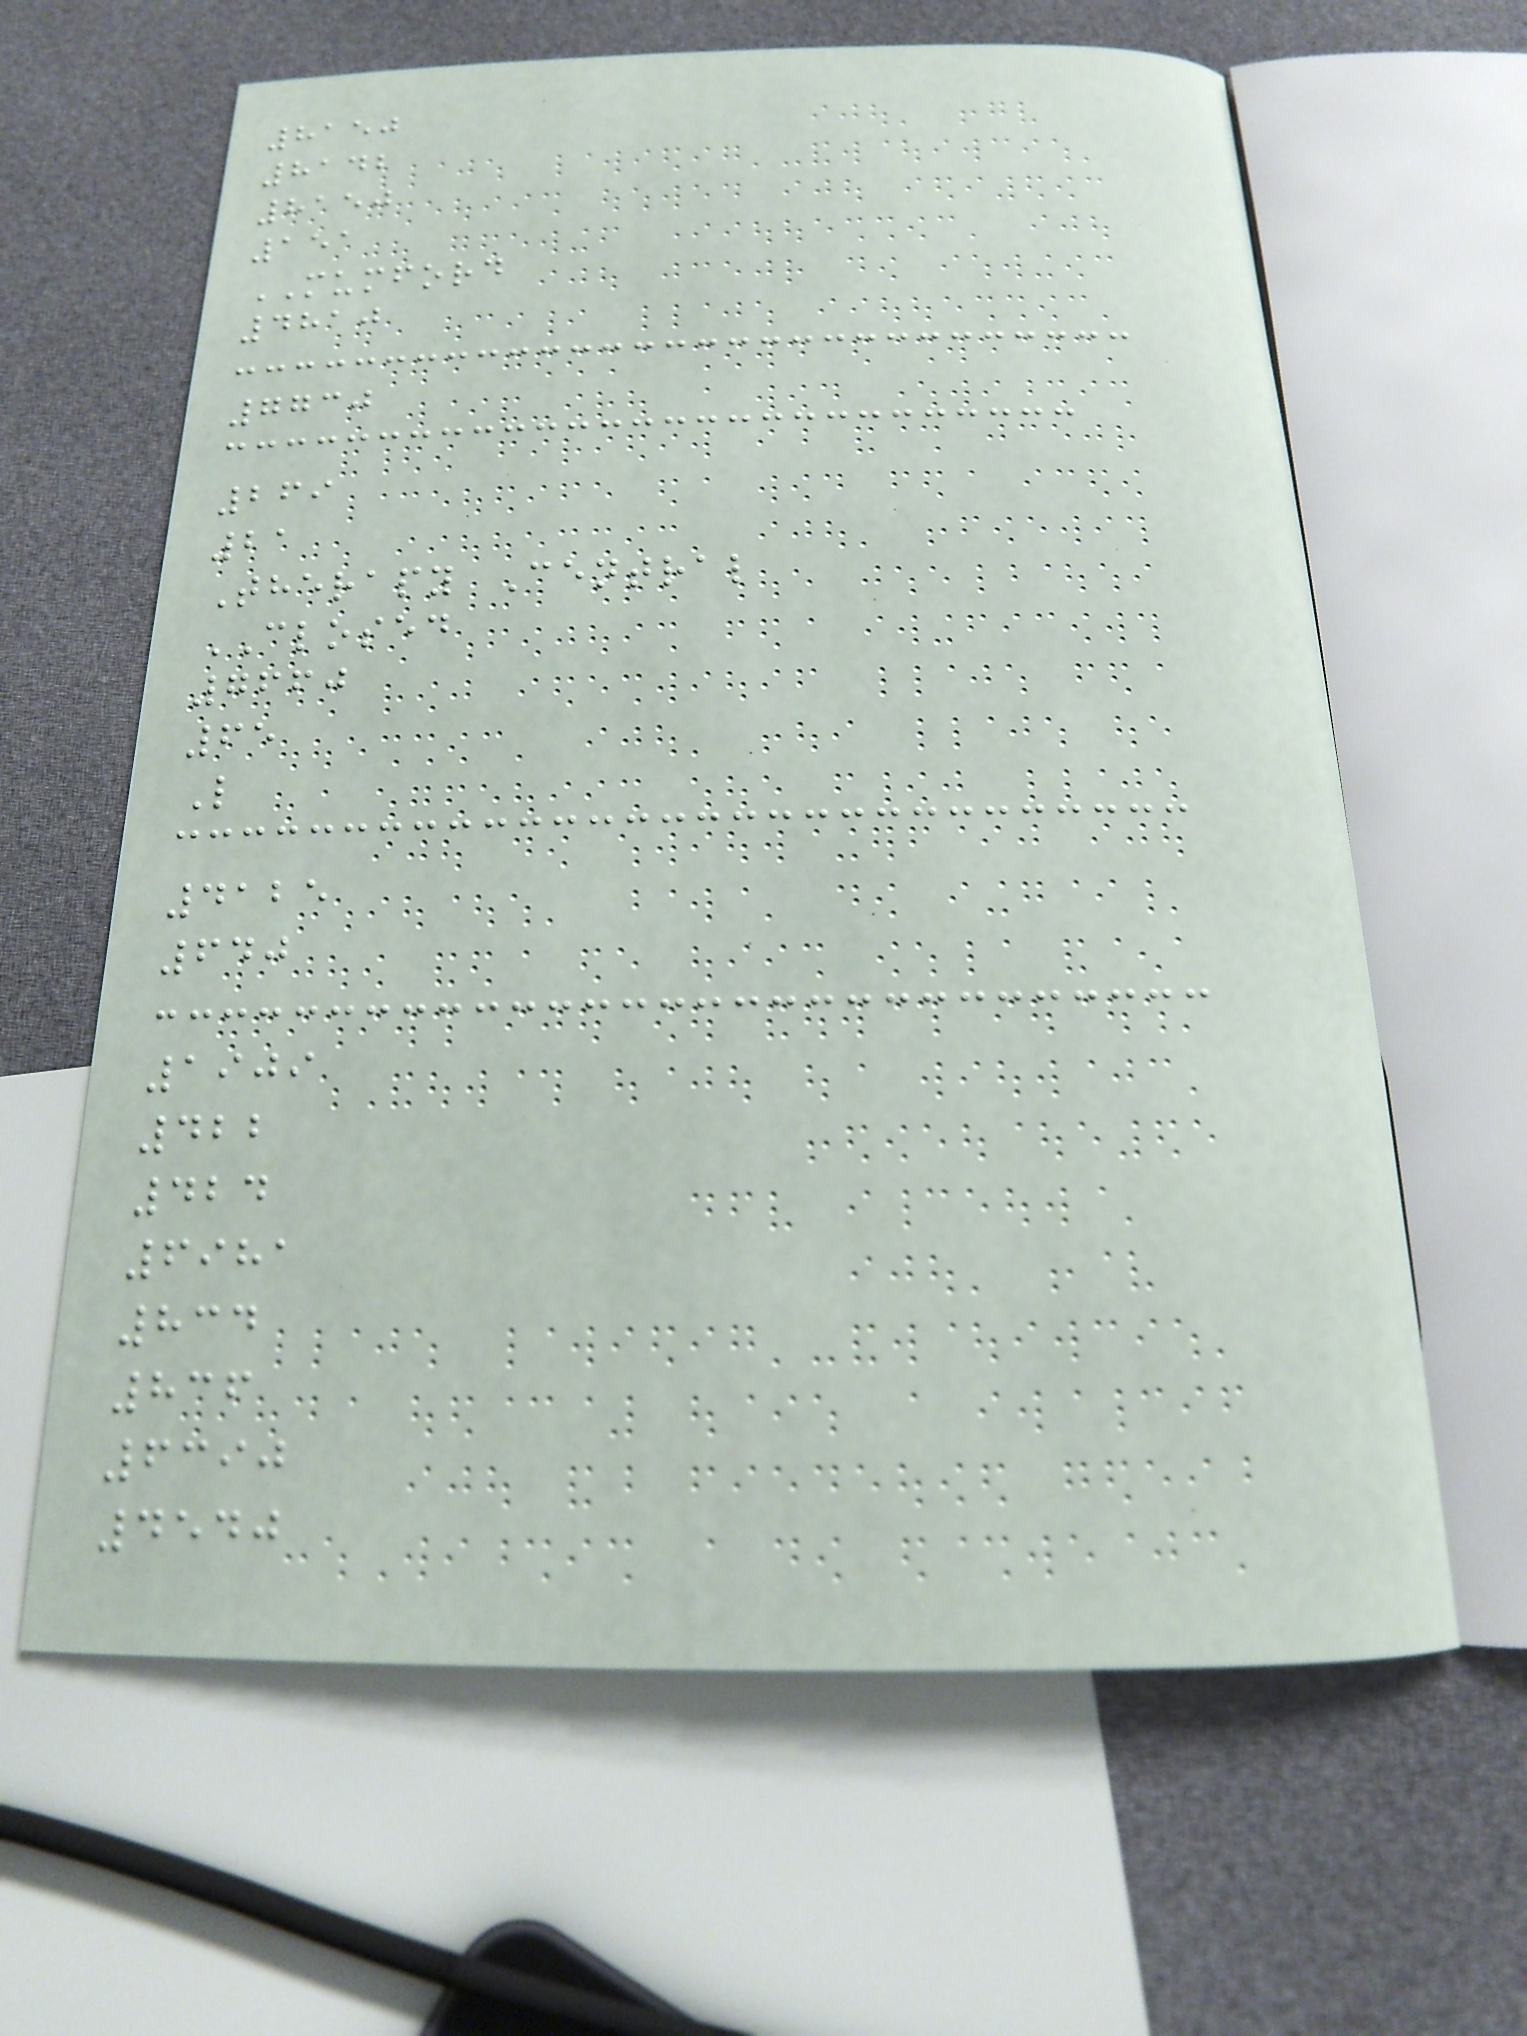8150
8142
8150
151
MUMFORD
4810
7730
269
21
Therapy Central
CLOSED
7660
65
L
4125
640
1909
422
424
6981
834
836
6390
4540
